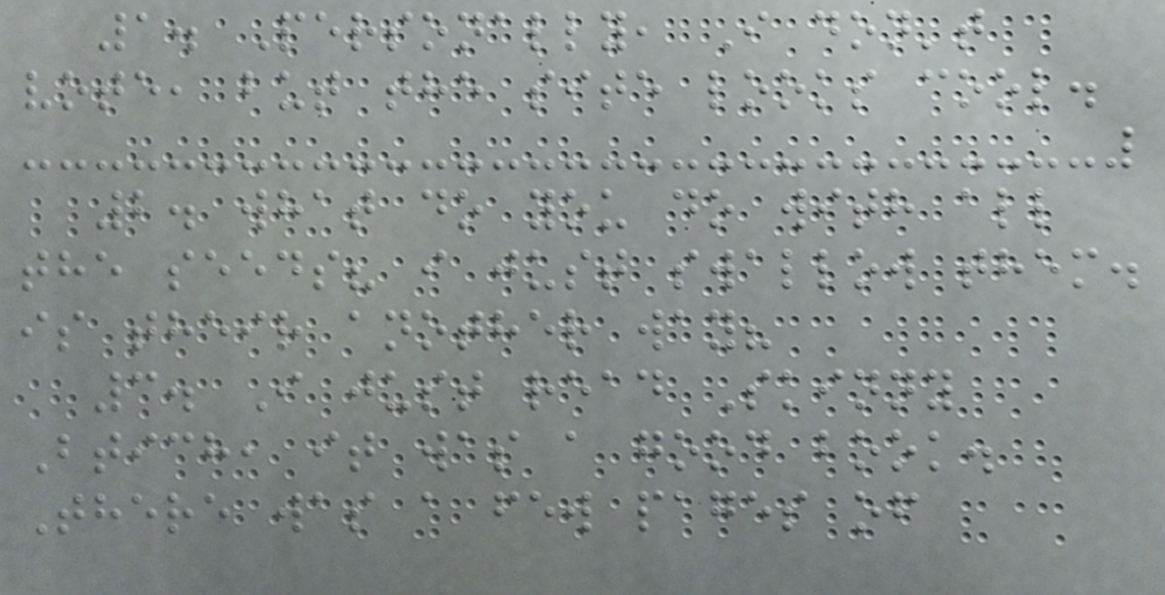1. Personally, I don't
vote, but the site looks cool.
2. what do you do with all
the seeds? i just swallow them.
is their another way?
3. I just read Skinny
Btich, it was a good book.
There was a few pages of
